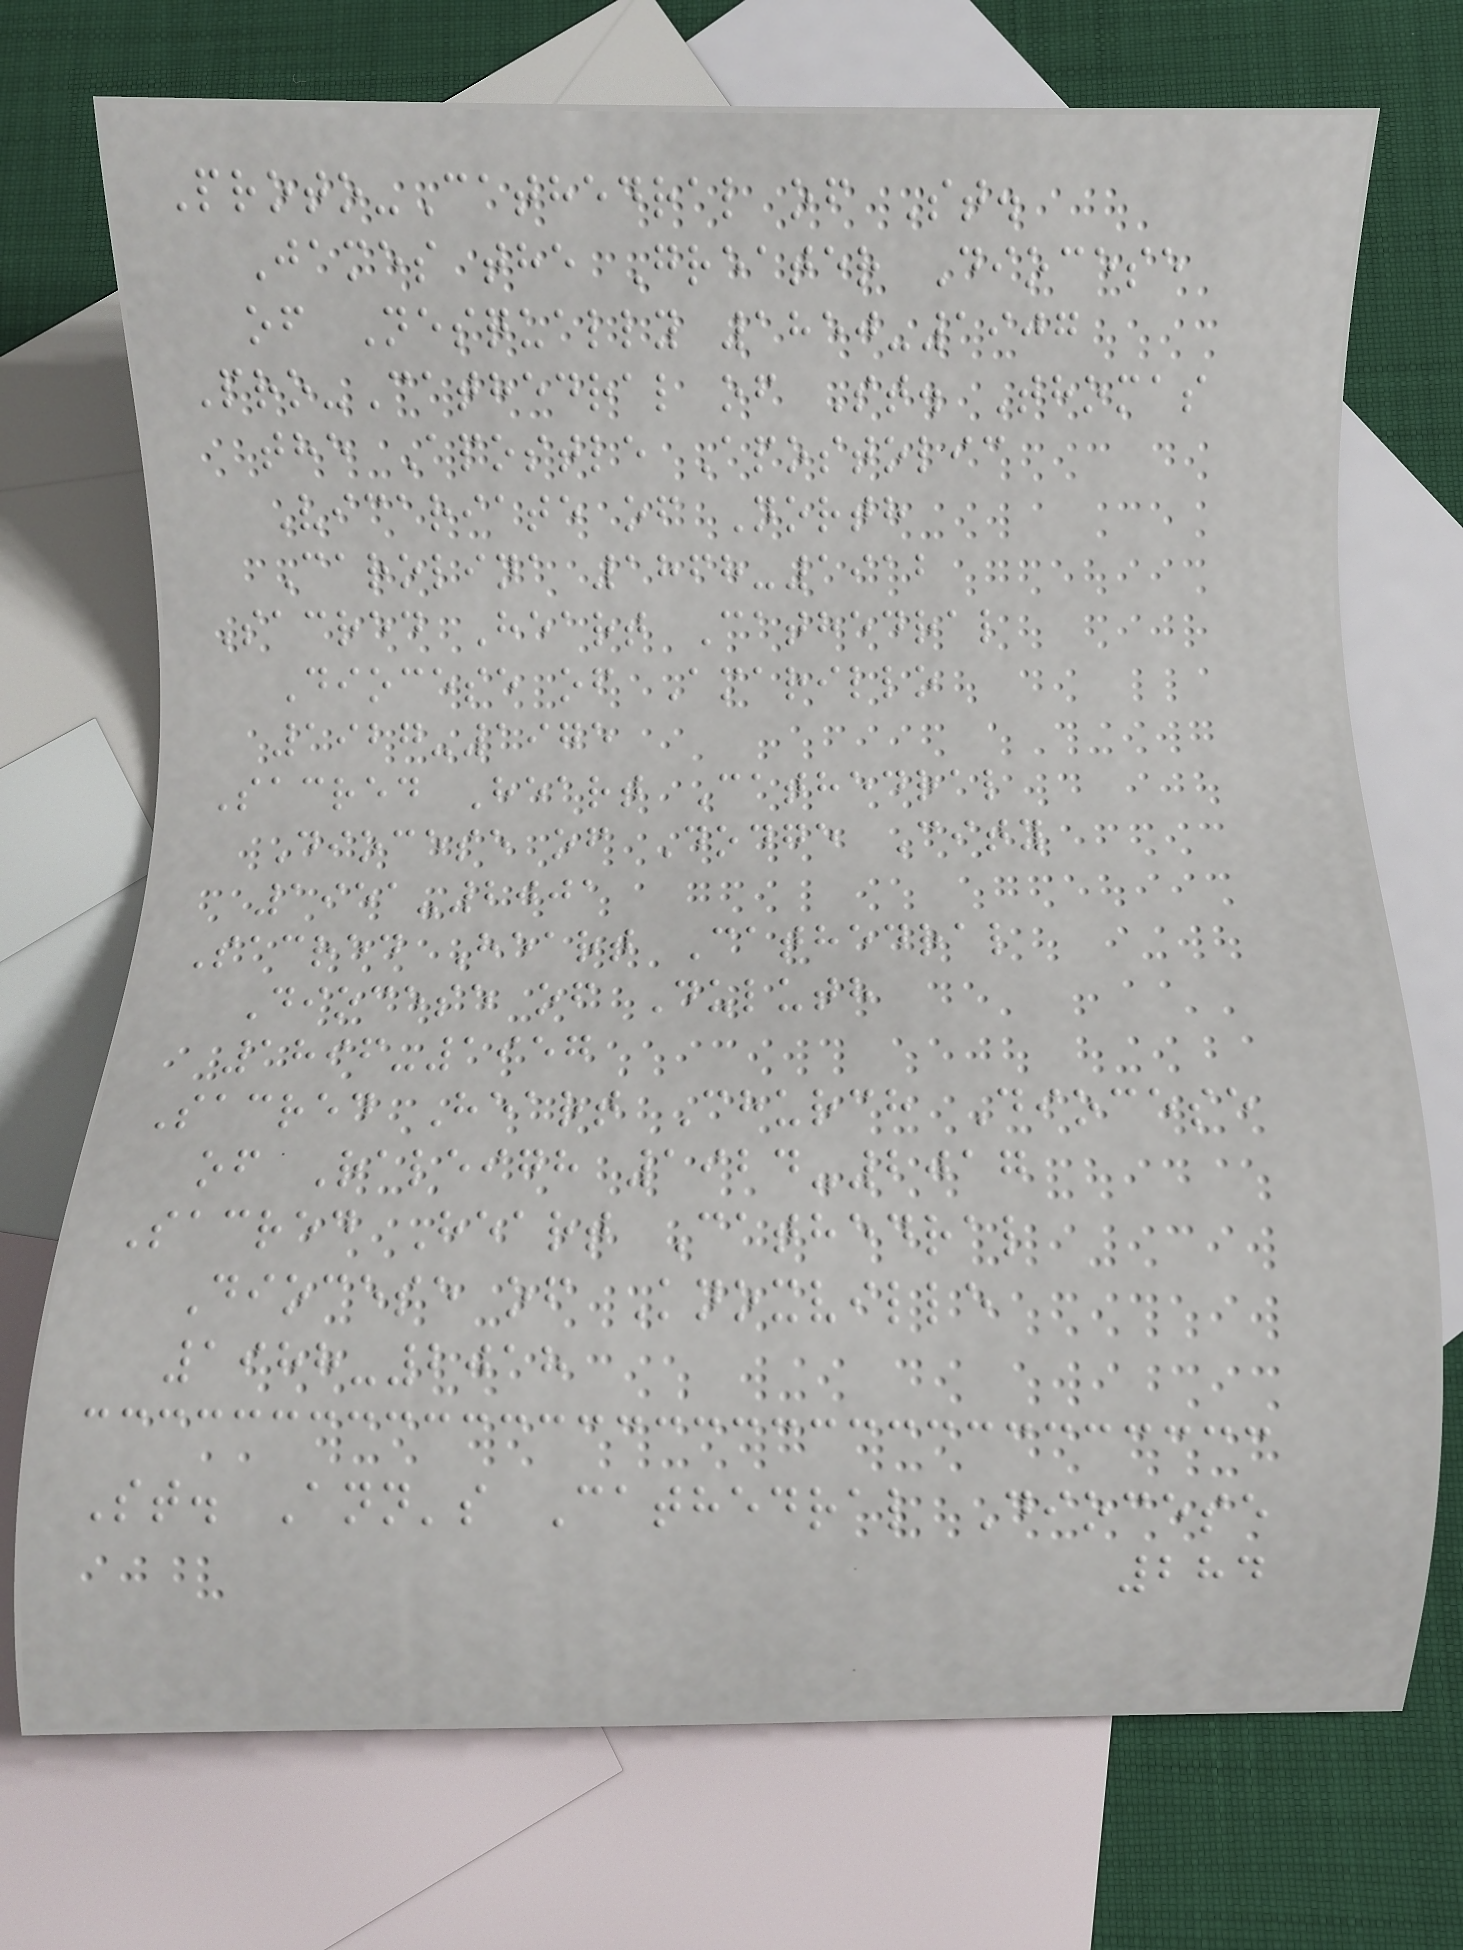Proto-Cathedral of St.
James the Greater Diocese
of Nesqually 1850-1907
Pro-Cathedral of St. Thomas
the Apostle Apostolic
Vicariate of North
Carolina 1868-1912
Sacred Heart Cathedral
Diocese of Amarillo
1927-1975
Sacred Heart Cathedral
Diocese of Dodge City
1951-2001
Sacred Heart Cathedral
Diocese of Duluth
1896-1957
Sacred Heart Church Diocese
of Raleigh 1924-2017
Sacred Heart Cathedral
Diocese of Knoxville
1988-2018
St. Ann's Cathedral Diocese
284
